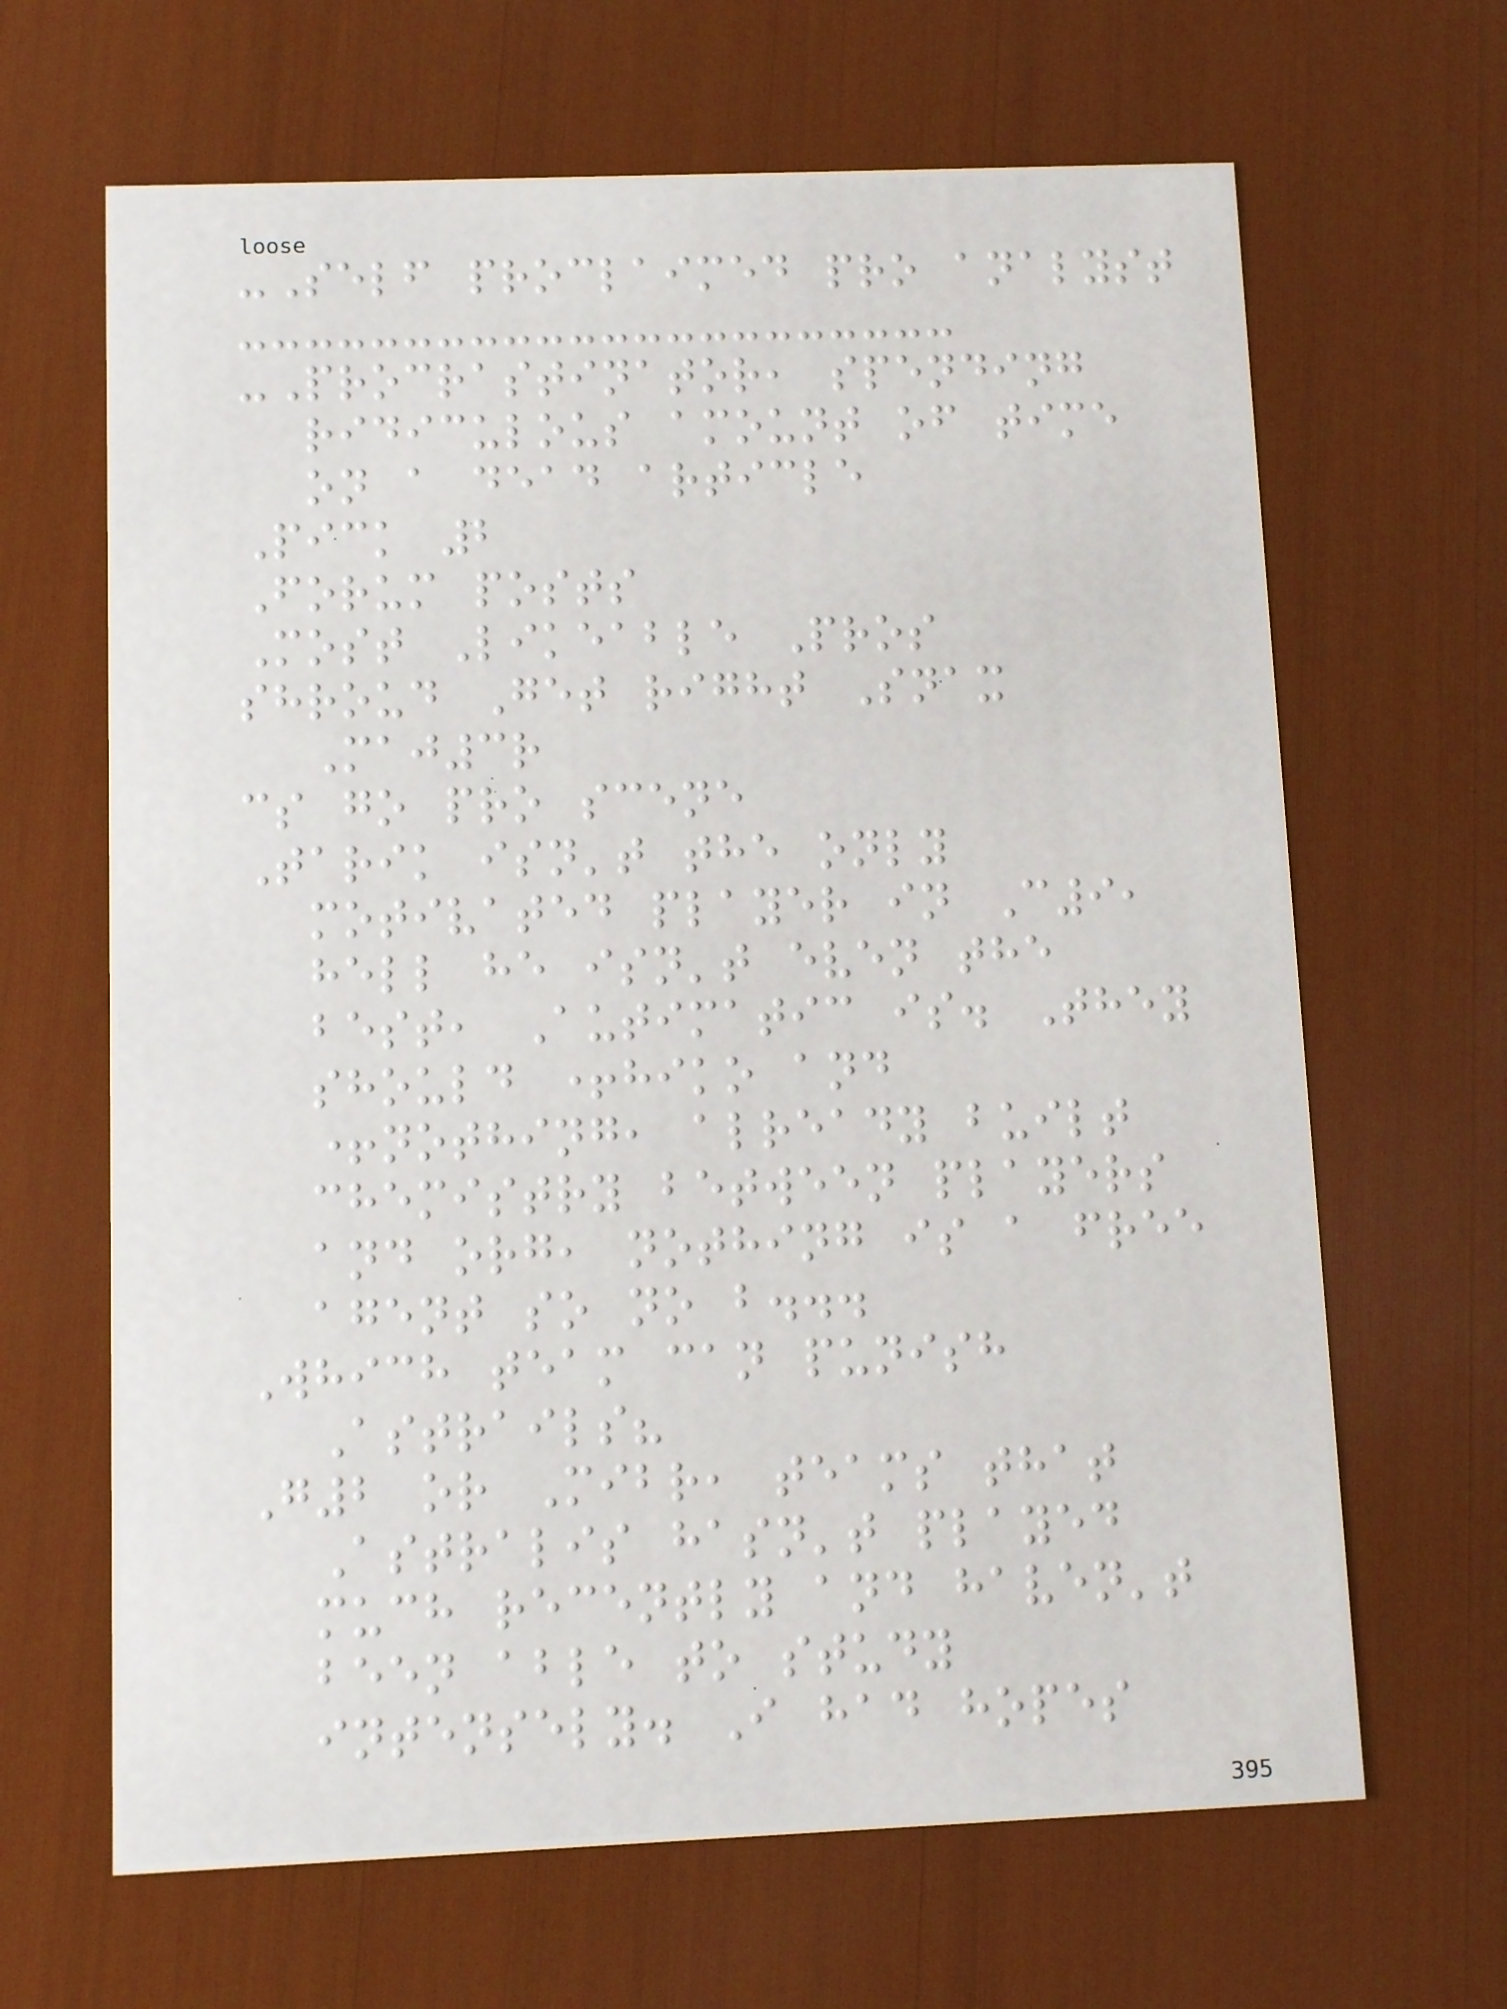-Self proclaimed pro analyst
-Procrastinator, spending
ridiculous amount of time
on a dead article
Pick 2
Forum posts
Most Likeable Pros
shroud Get right Snax
Maj3r
cs go pro scene
Tarik isn't the only
motivated player in C9,
hell he isn't even the
best, Autimatic is. They
should +hiko and
+nothing, already built
chemistry between players
and org, nothing is a free
agent so no b...
Which team can punish
Astrails?
G2 or Mibr, teams that
Astralis hasn't played
much recently and haven't
been able to study
intensely. I had hopes
